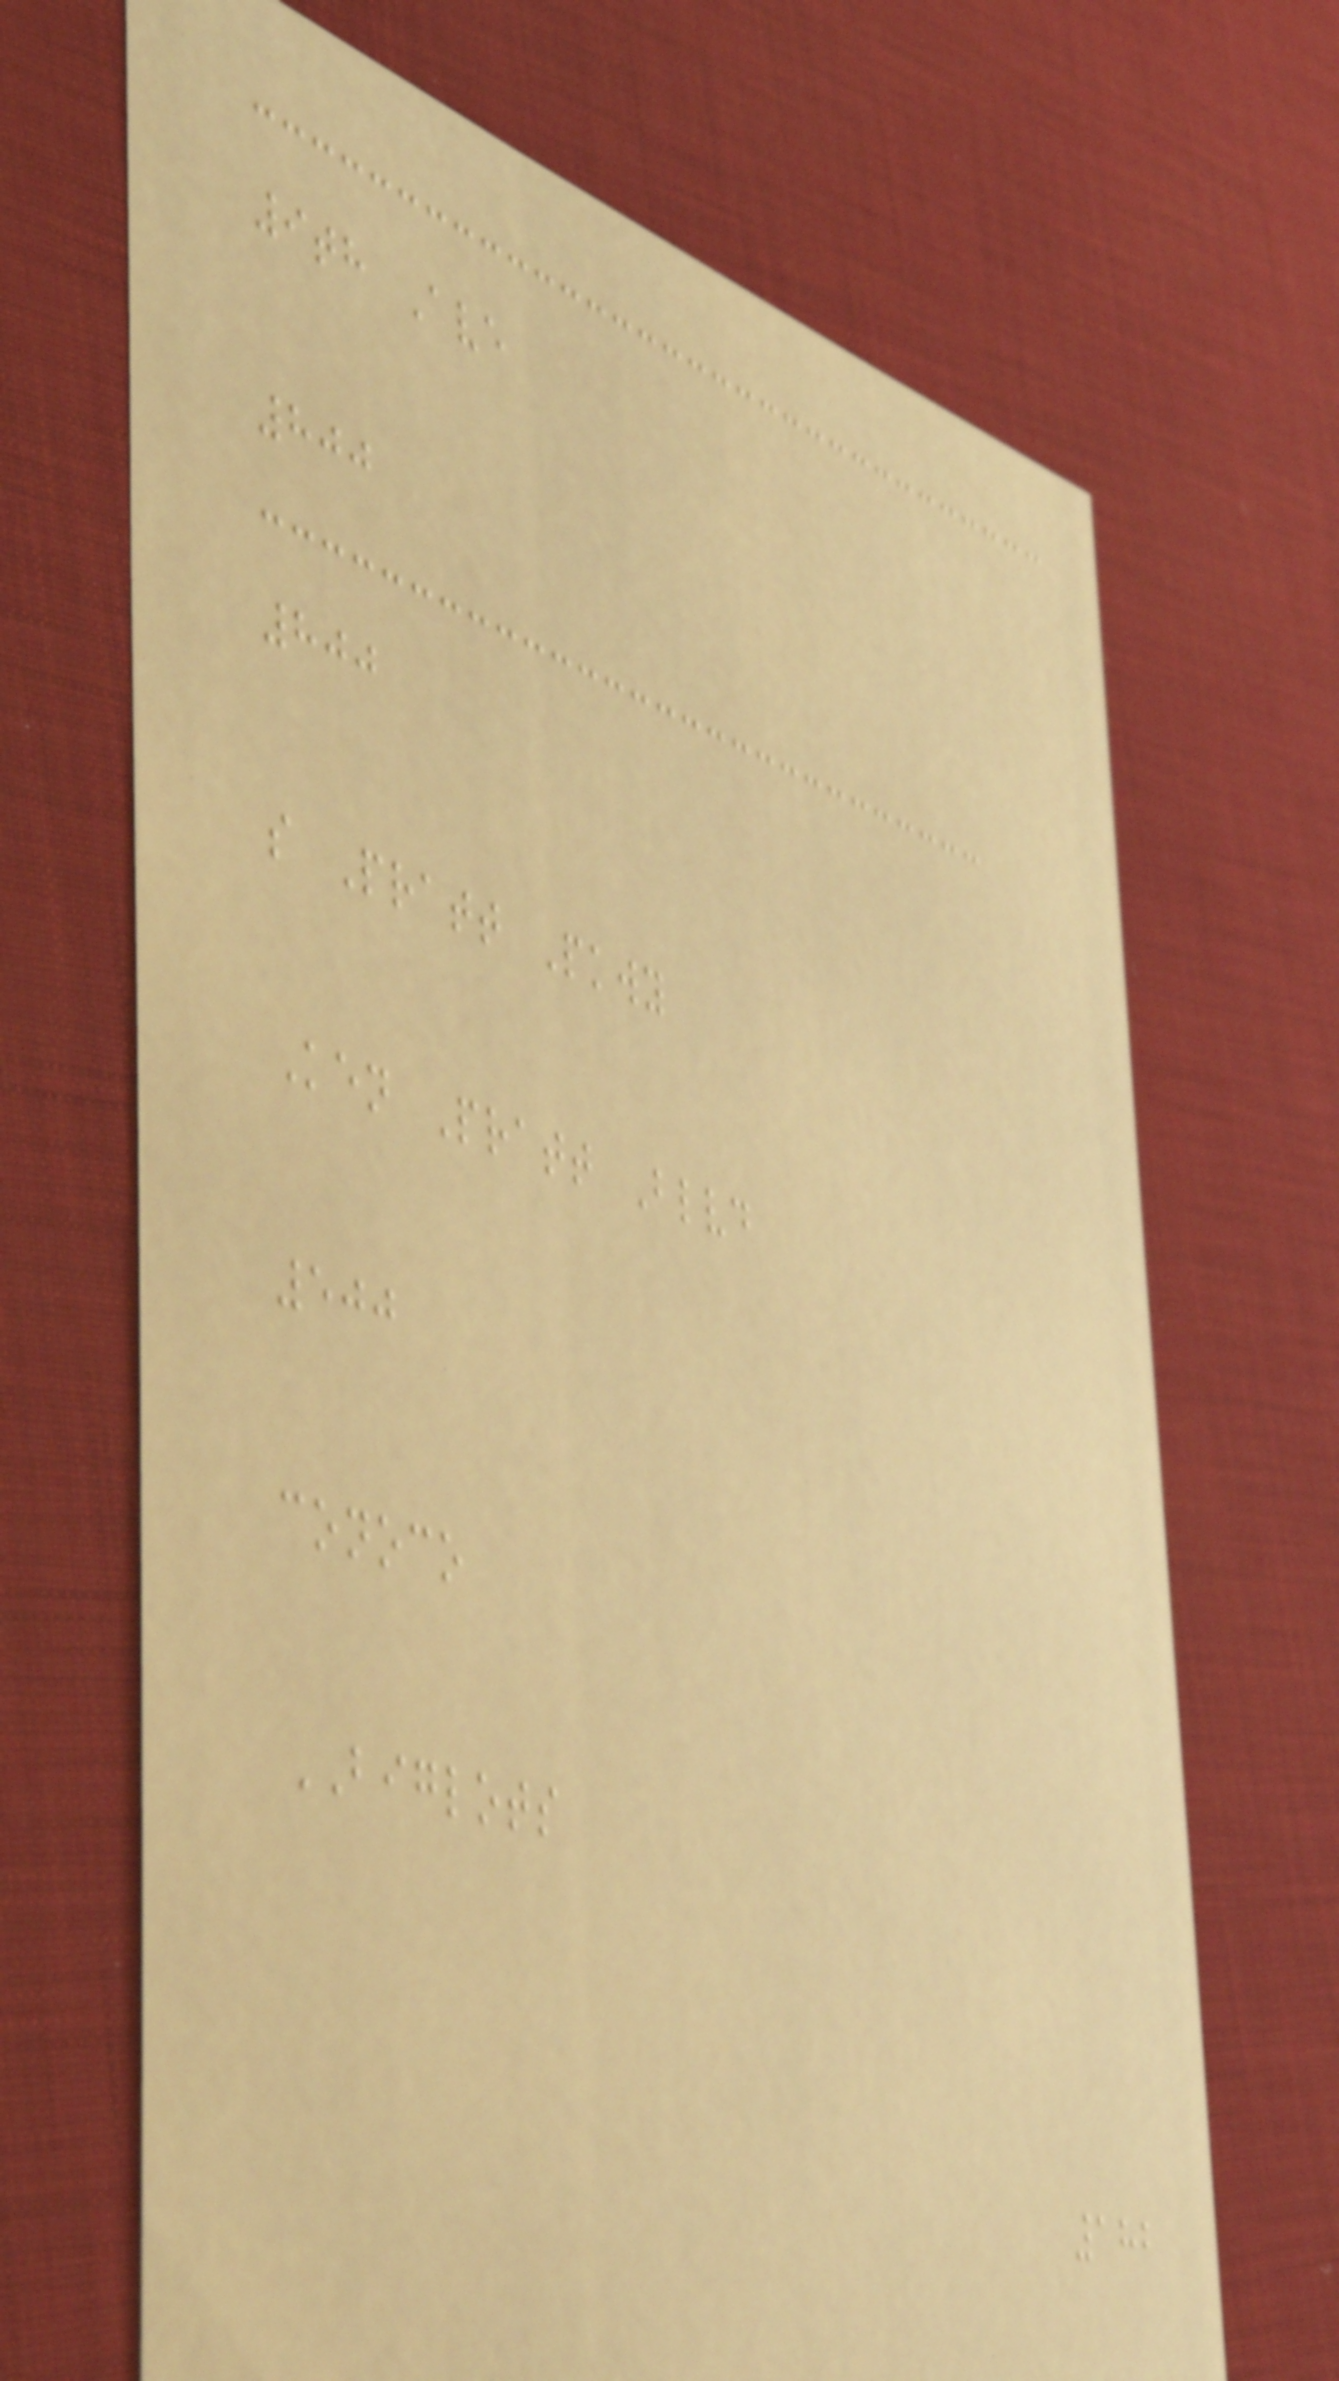9th Ave
800
800
s Pratt Pkwy
Ken Pratt Blvd
500
conoco
BIGLOTS
182
